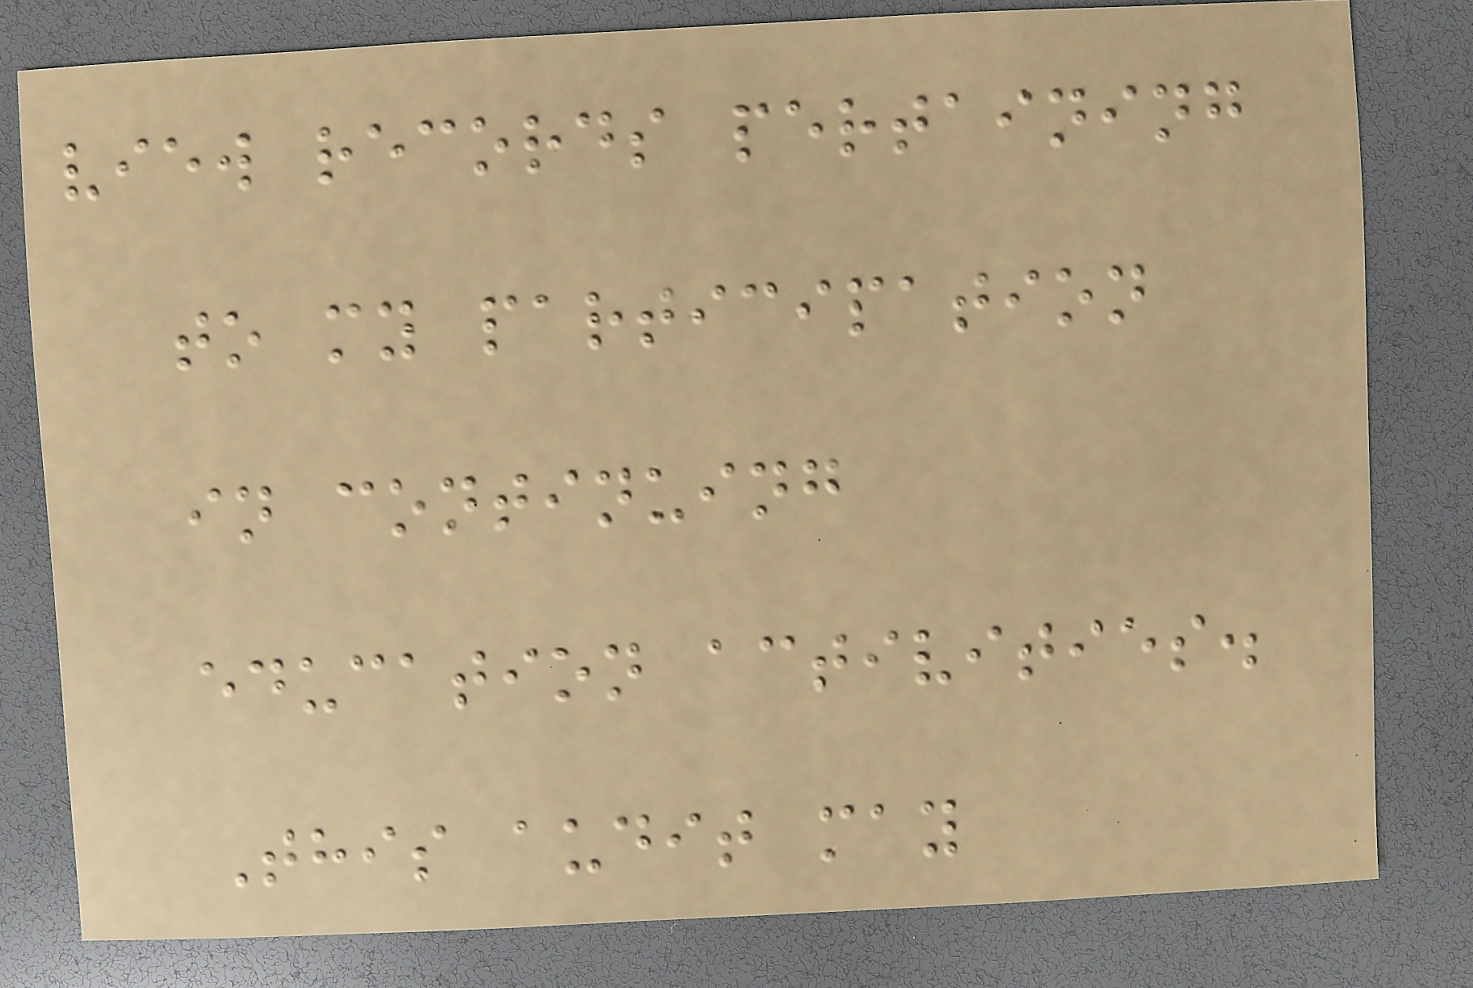view records pertaining
to my participation
in continuing
education activities.
This audit may
